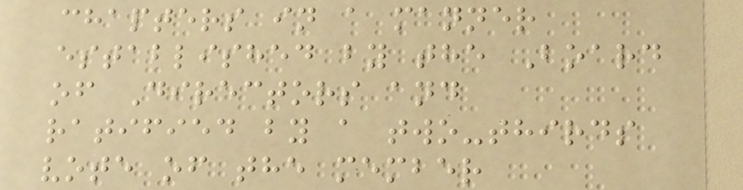chapters in a manner
established by the Board
of Directors and
ratified by a two-thirds
vote of the member
